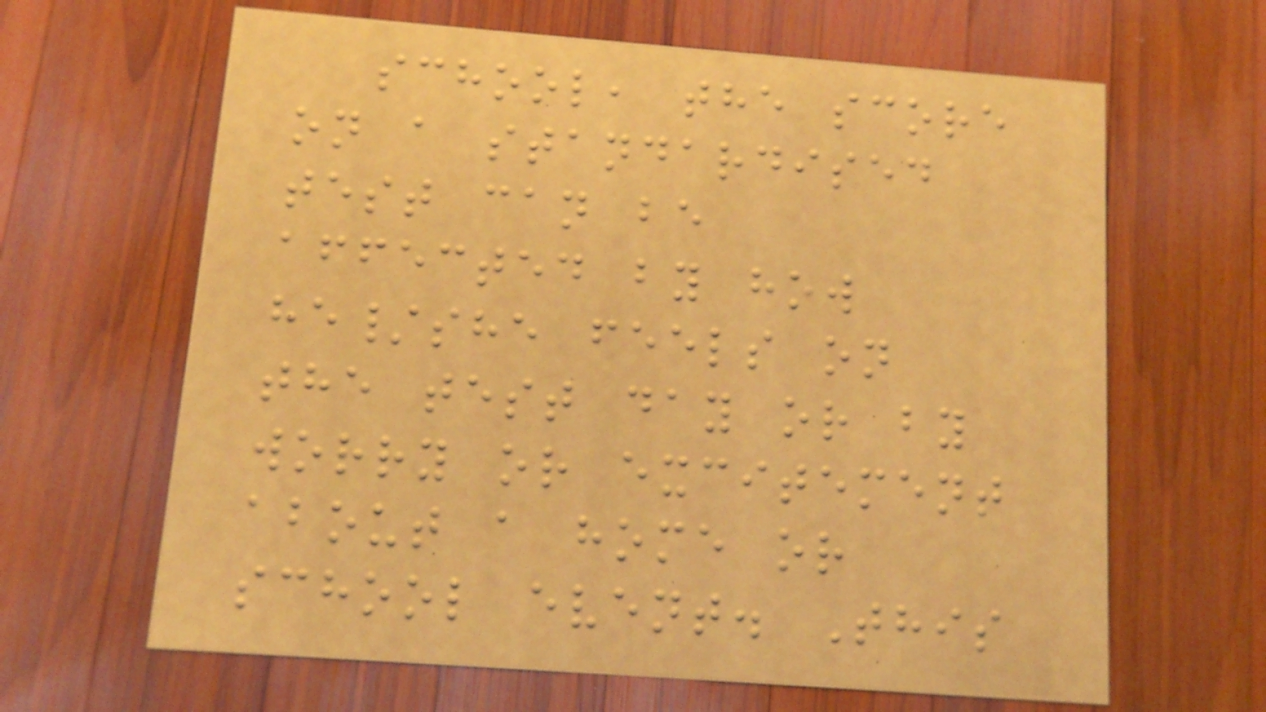school, the score
on a standardised
test can be
affected by how
he/she feels on
the test day or by
worry or excitement
about a home or
school event. This
